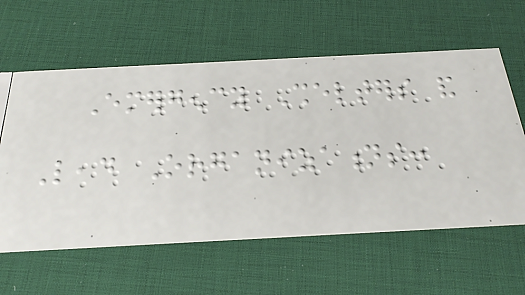Emergency Shelters and
Lead Organizations:
